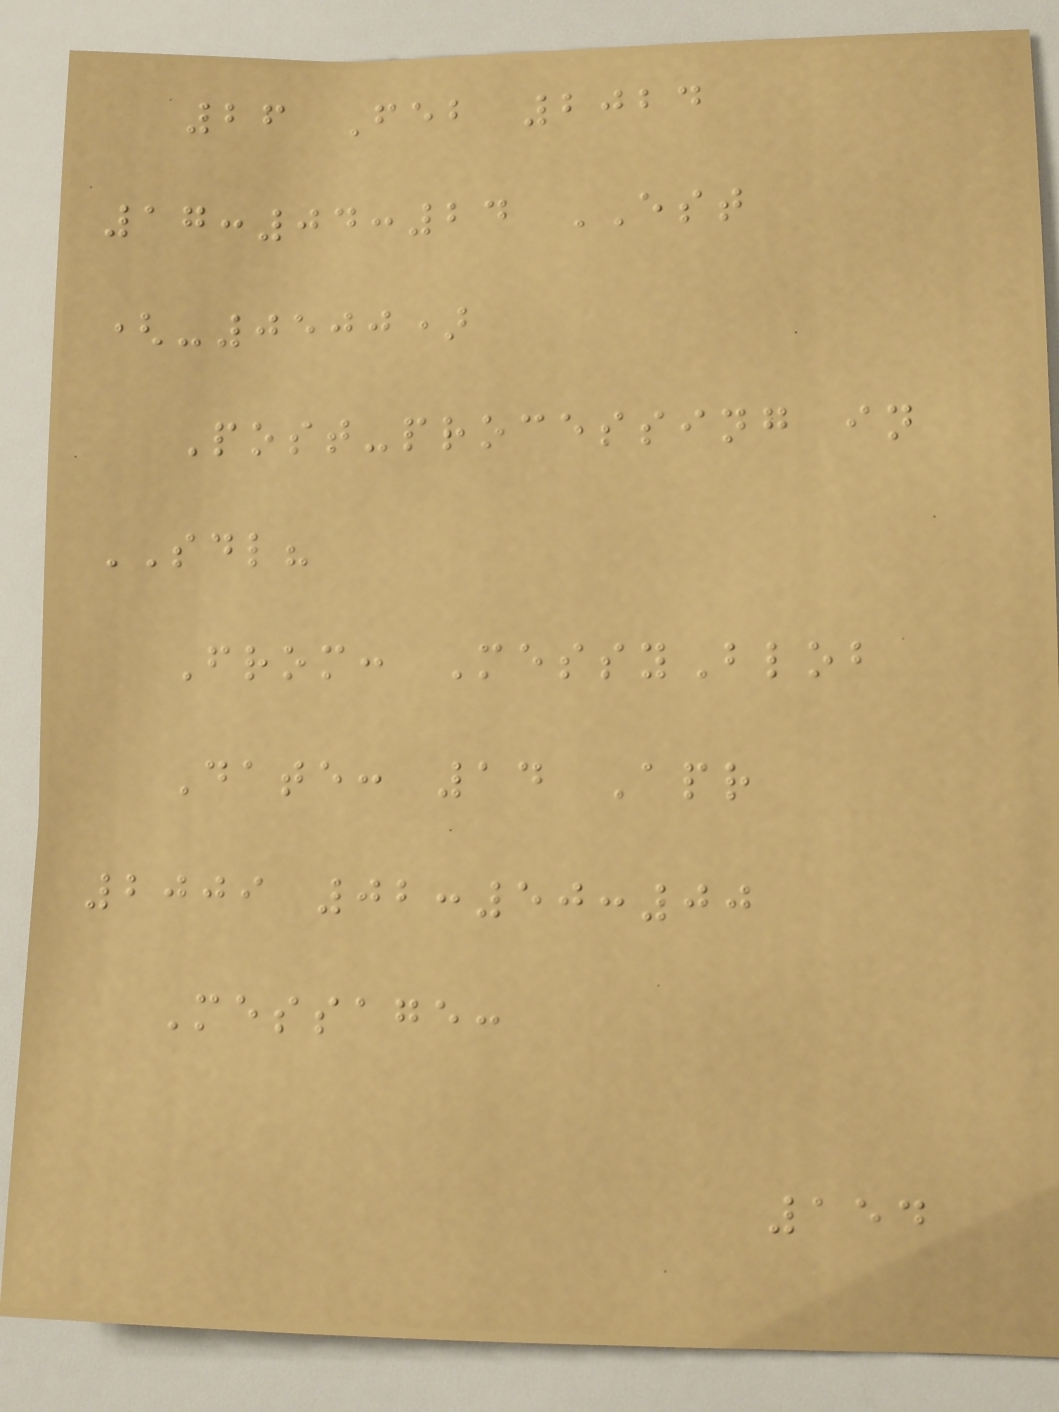26 Feb 2024
17:04:24 EST
(-0500)
Post-processing in
SDL?
From: MessyBlob
Date: 14 Apr
2009 02:50:00
Message:
154
